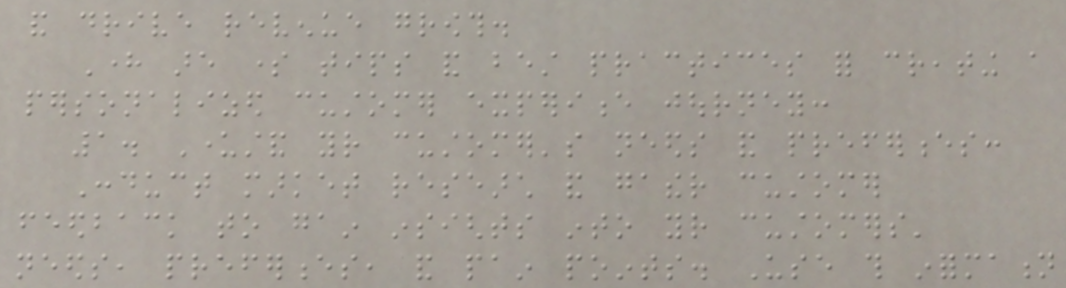and drive revenue growth.
Here are some tips and best practices for creating a
personalized customer experience journey:
1. Understand your customer's needs and preferences:
Conduct market research and gather customer
feedback to gain insights into your customers'
needs, preferences, and pain points. Use this information
